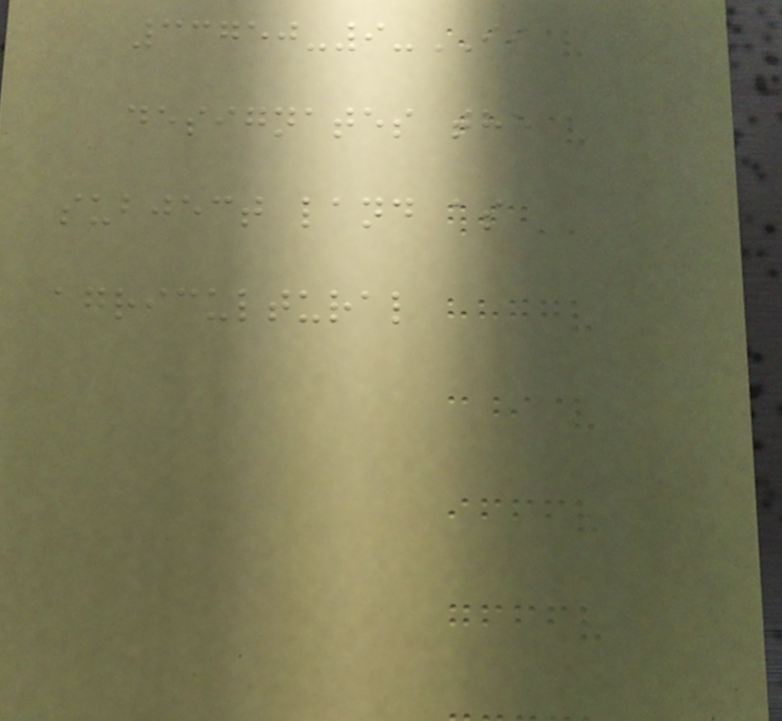33750-9-II
designates the
subject land as
agricultural
